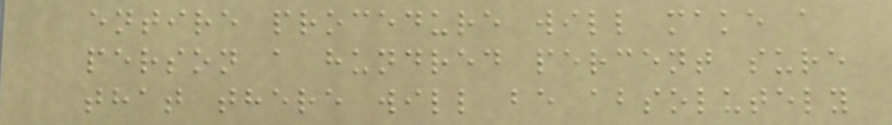entire procedure will make a
person a hundred percent sure
that there will be absolutely
